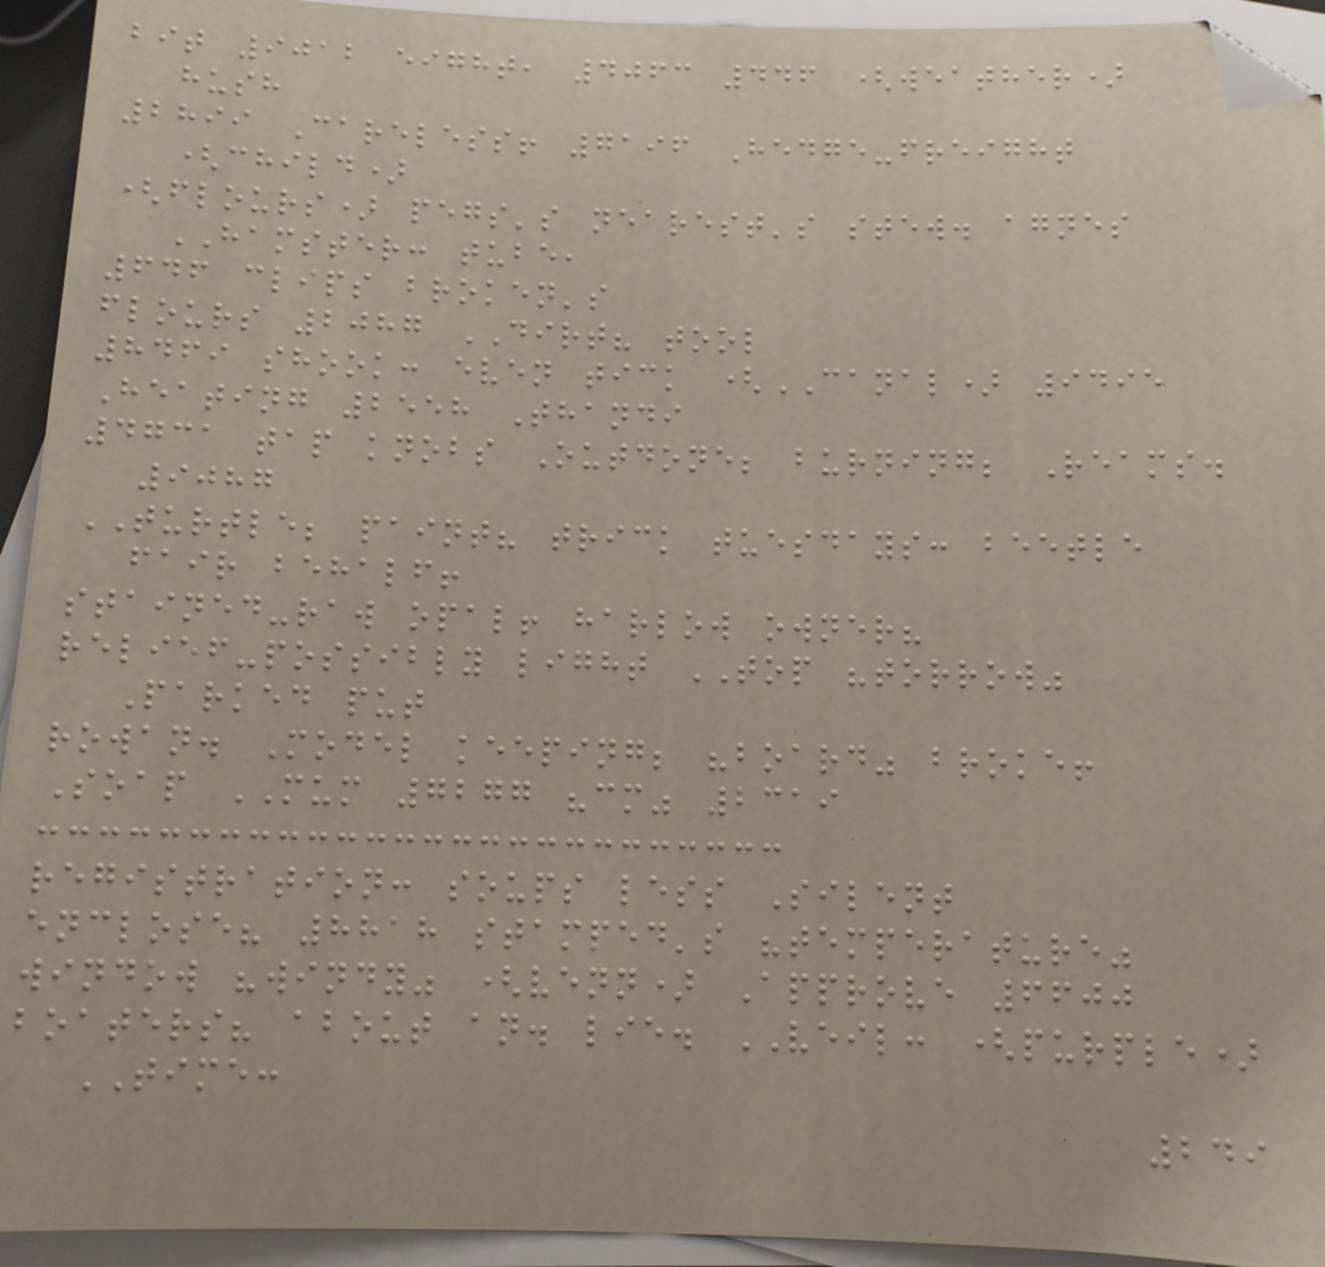bit 9012 eight, 4063 446 (weather)
hush
2899 Careless! 7196 Hedge-freight
(child)
(flours) pegs's nearest's stew. agnes
HAMSTER: tube,
646 clips broken's
flours 2087 DIRT? tool
8469 shook: even tick (CANAL) 9495
Heating 2558 Thandi
4731 tap knobs Outdone; burning; Reams.
9087
TURTLE; paint? trick tuesdays: beetle
fair behalf!
stained-raw opal! harlow owner?
relief-possibly light TOP "torrow"
Parked put
rowan. Model keeping; "board" broke!
Soap MUM 7277 "cm" 2319
registration: soups less Silent
enclose? 8818 stamped's "temperature"
window "windy" (venn) Approve 6600
boaters? about an. lie. VEIL: (purple)
TIME:
249
